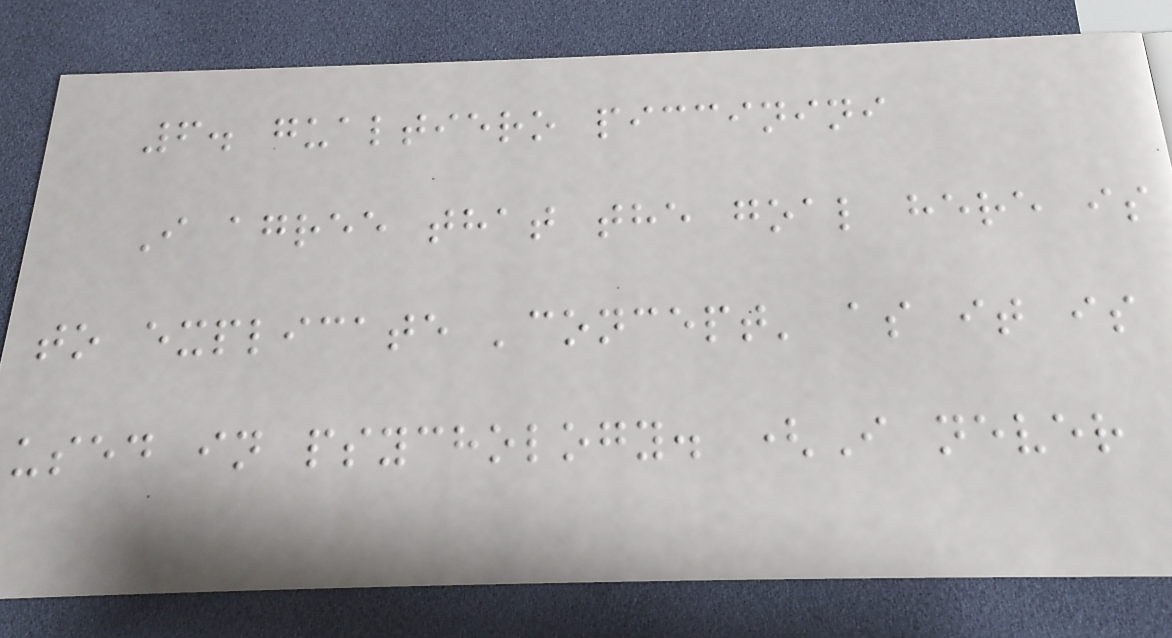6. gualtiero piccinini
I agree that the goal here is
to explicate 'concept' as it is
used in psychology. (I never
